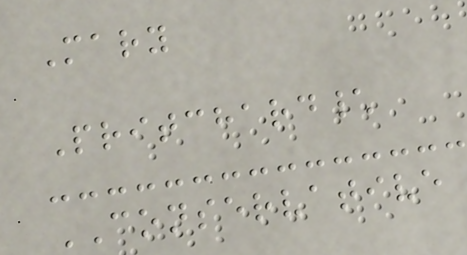Mary
Pritchard\
CONSERVATIVE
